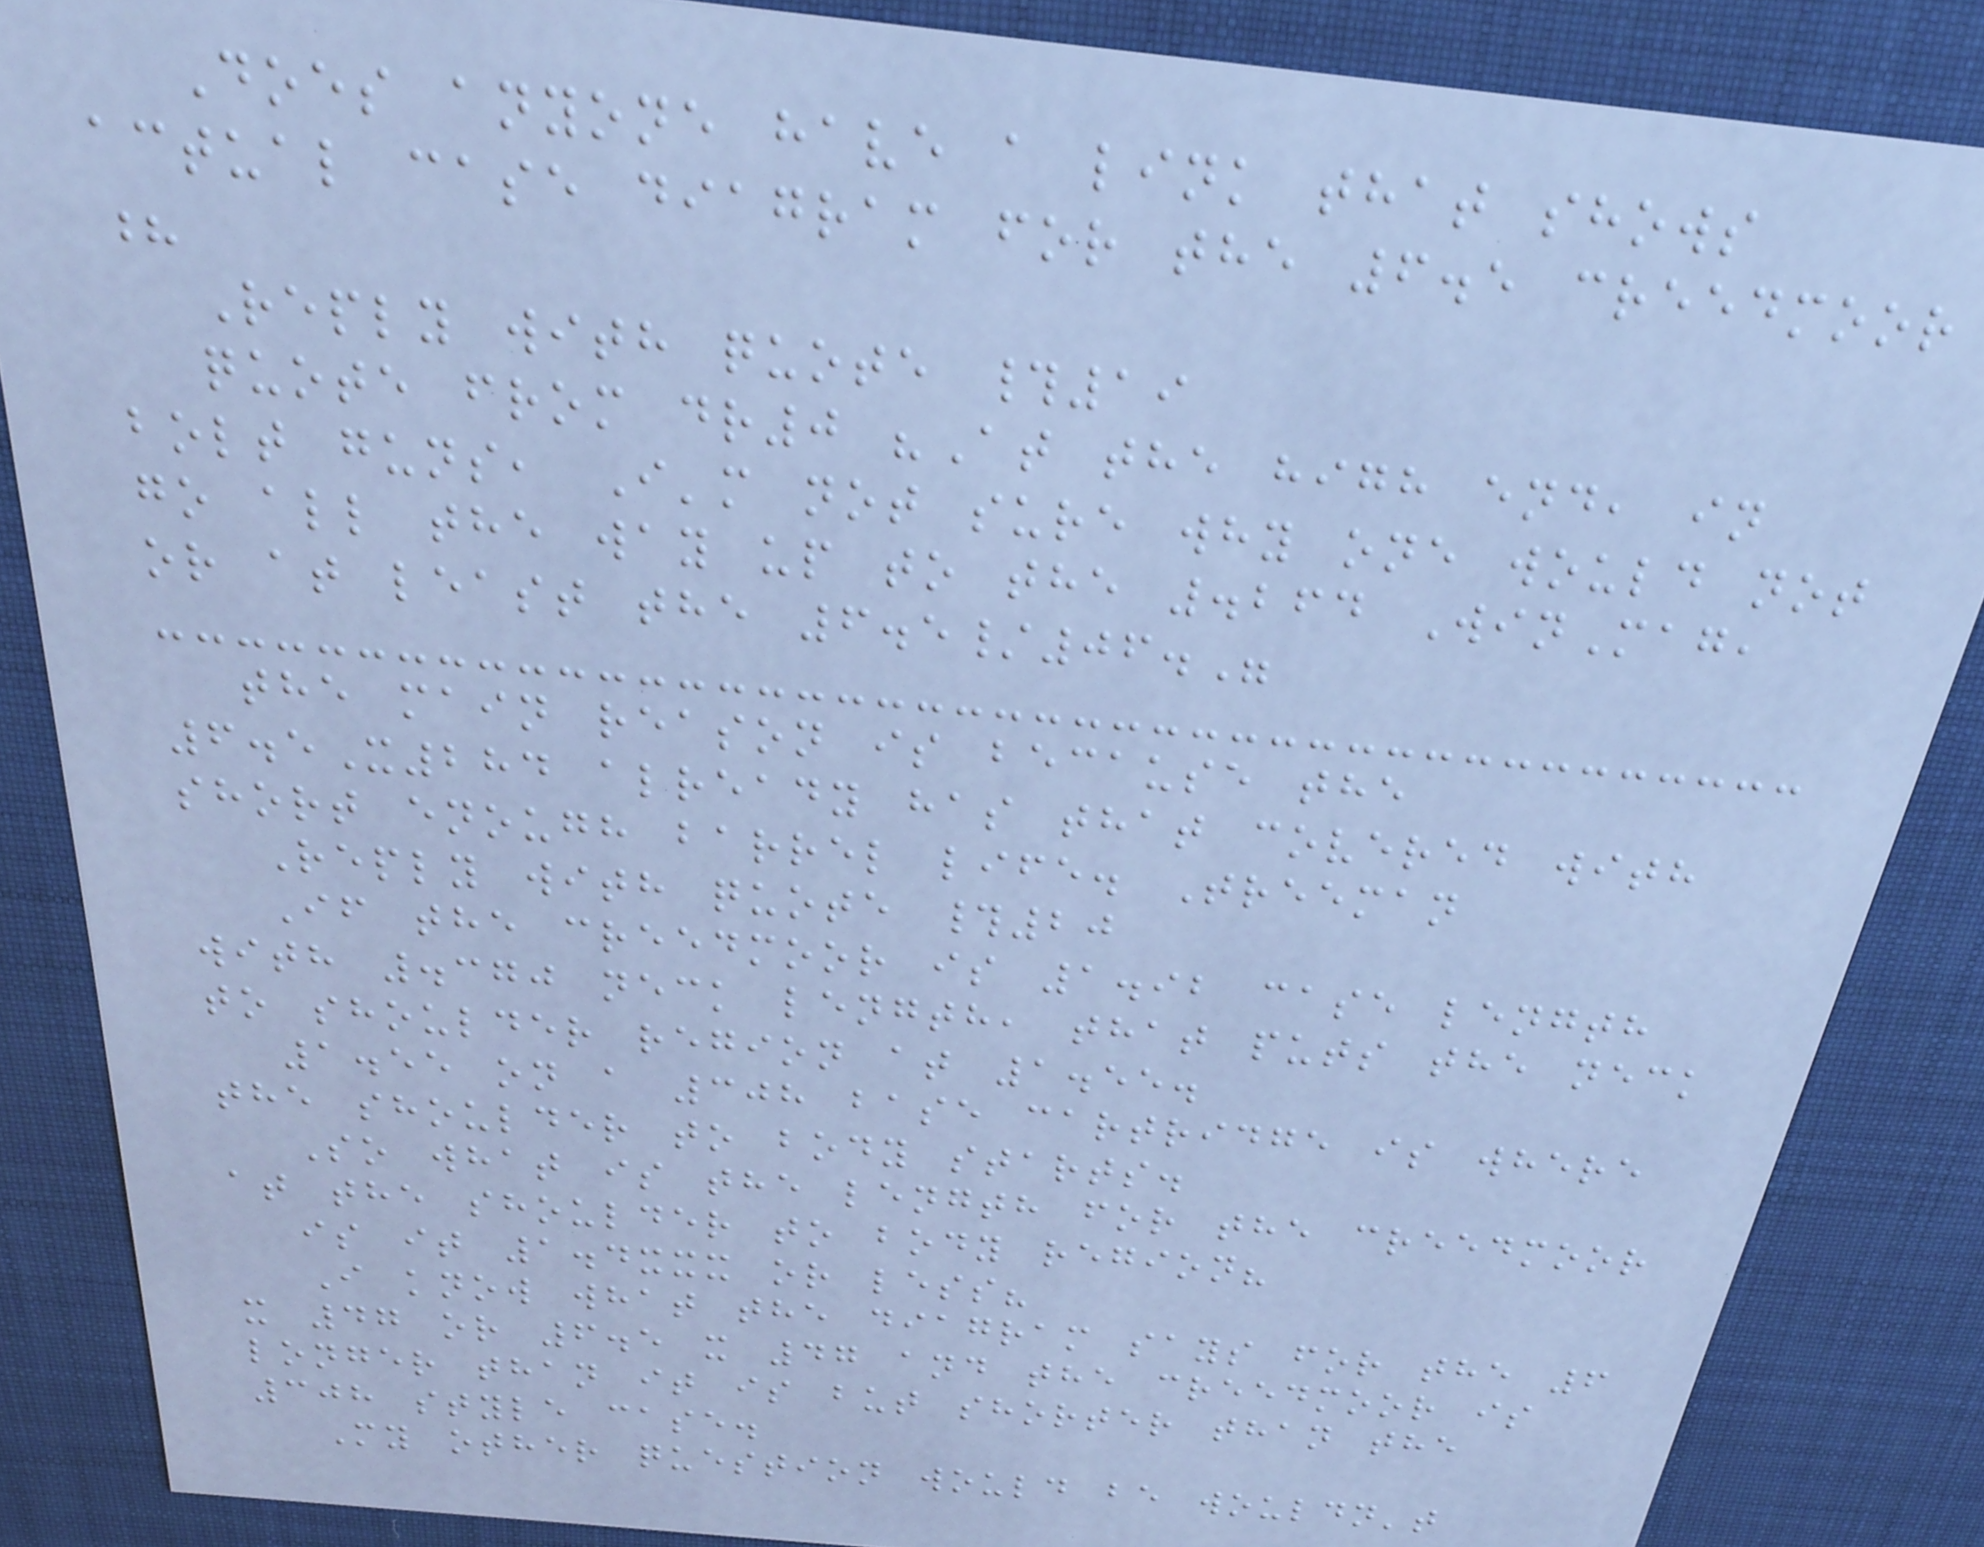Does anyone have a link that shows
actual case diagram for the 6.5 creedmoor
?
Reply with quote #19
quote from dr0 "At the high end, in
bolt guns, I'm not sure why one would not
go all the way up to the .264 WinMag,
or at least the 6.5/06."
the main reason is because the
6.5X284 already has that covered with
short enough barrel life. Treeman
Reply with quote #20
If the creedmoor is 1.92 case length
with .370 neck length, that puts the neck
to shoulder region at 1.55.
1.55 on a 308 base cartridge is where
the shoulder to body starts.
So what is the length for the creedmoor
at the shoulder to body region?
is it 1.4xxx or less?
I know what the diagram says for the 6
x 47 or 6.5 x 47 and the creedmoor is
longer than it is but shorter than the
308 style case.
My other question would be wouldn't
